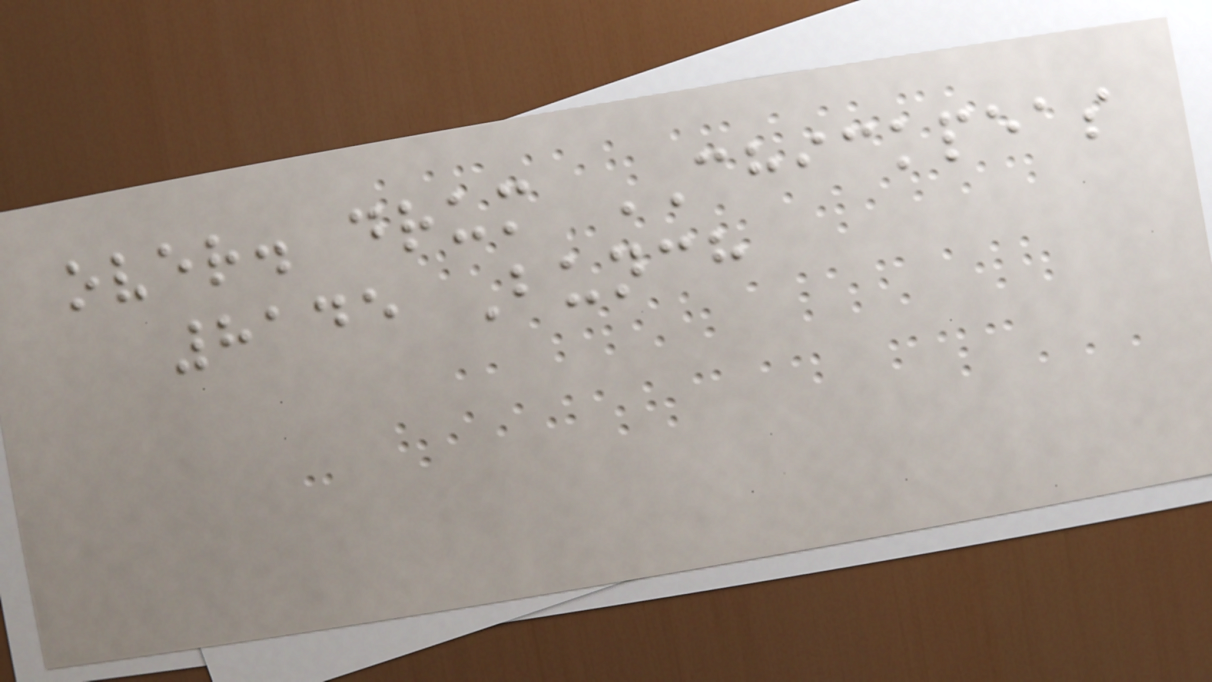over. drum CHICKPEAS
8145 Bunch
